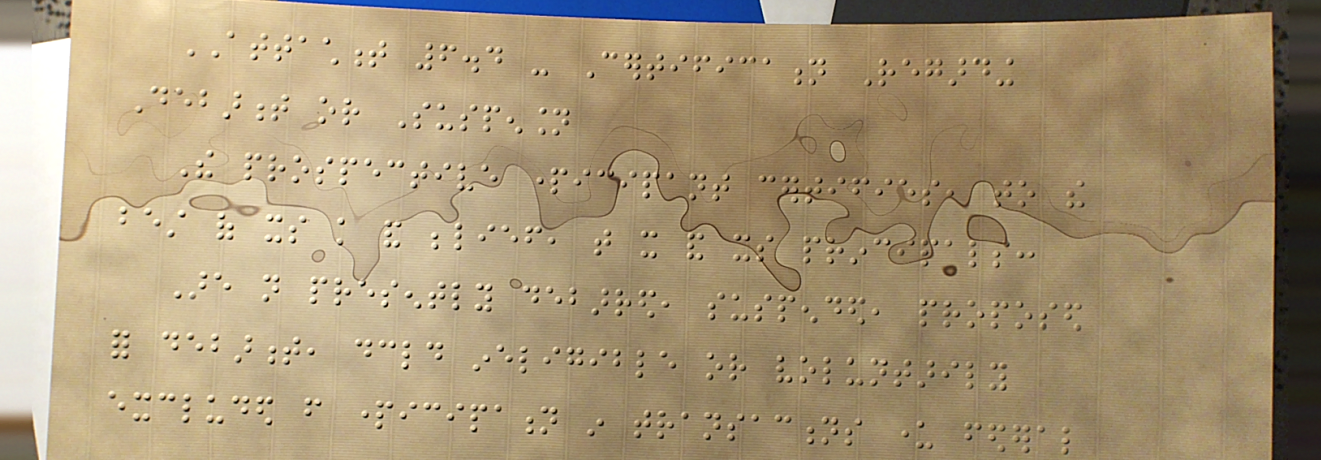ATTACHMENT 6.4 - Certification Regarding
Debarment or Suspension
The prospective participant certifies, to the
best of its knowledge and belief, that it and its principals:
Are not presently debarred, suspended, proposed
for debarment, declared ineligible or voluntarily
excluded from participation in transactions under federal
